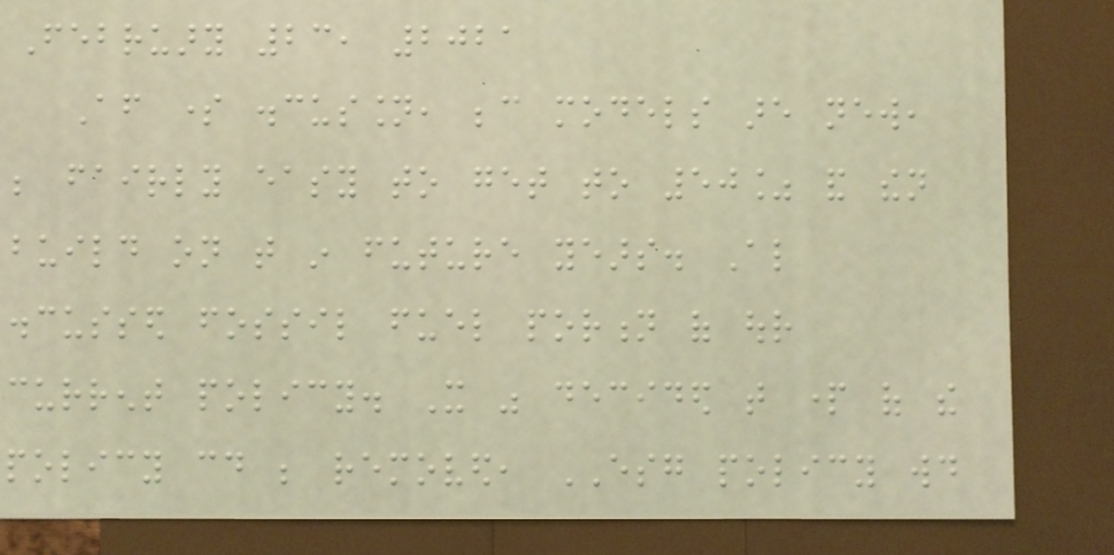February 23, 2021
After some discussion, because models are new,
be fairly easy to get to 50% and then
build on that in future years. Also
discussed fossil fuel portion of our
current policy. It was decided that part of the
policy could be removed, ESG policy would
